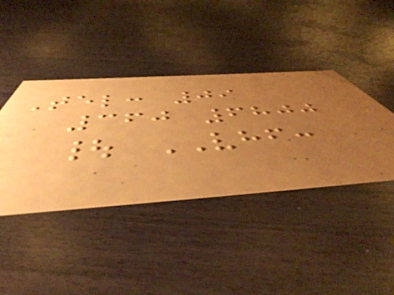Tel: 09
360 6800
| VHF:
